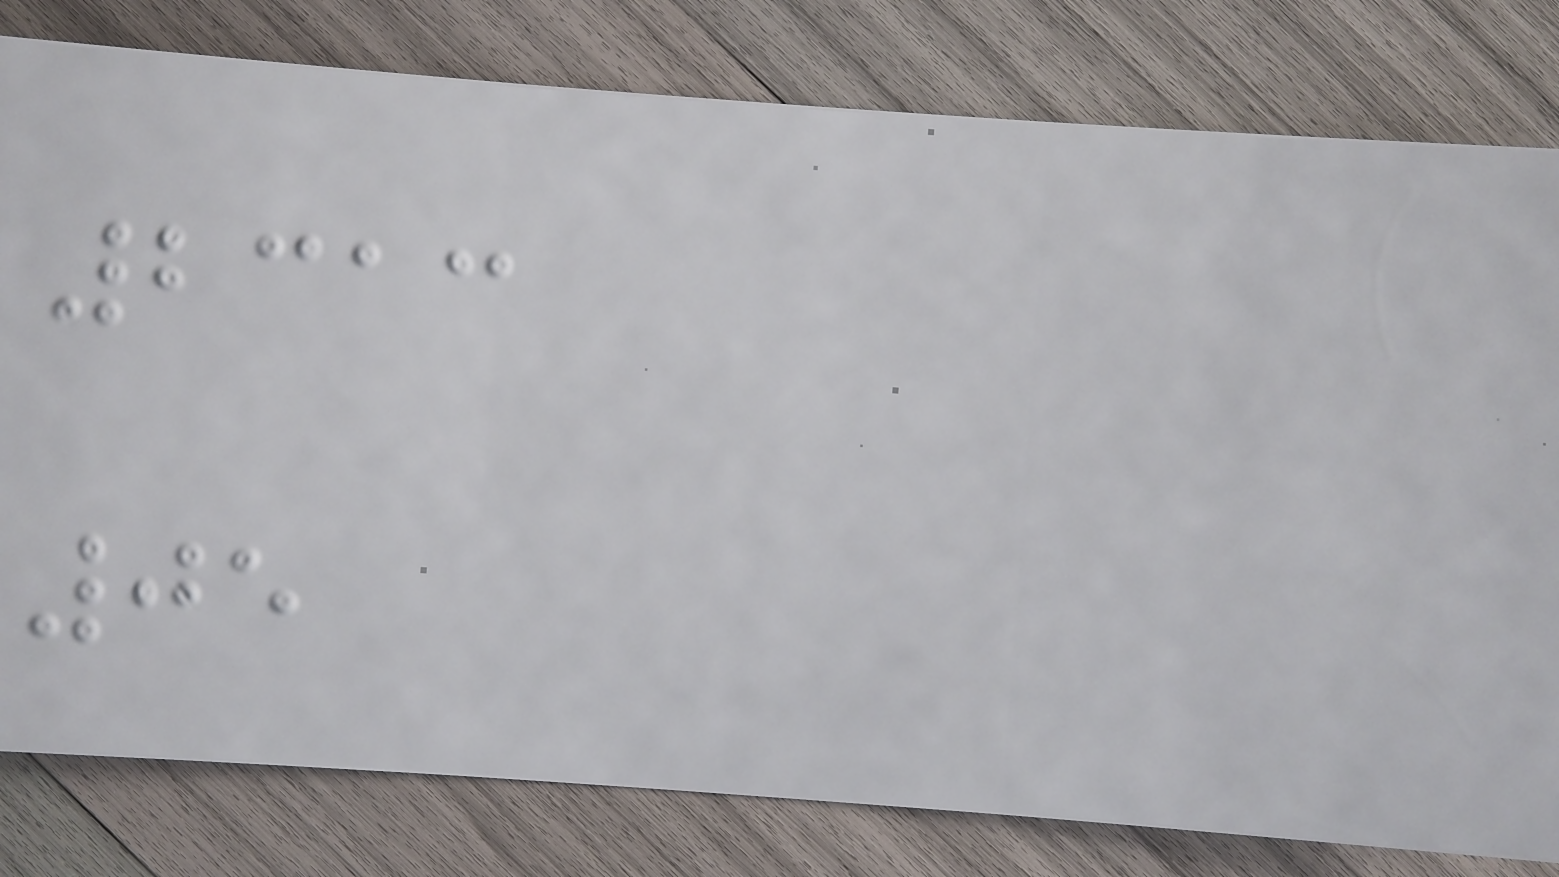2313
05
